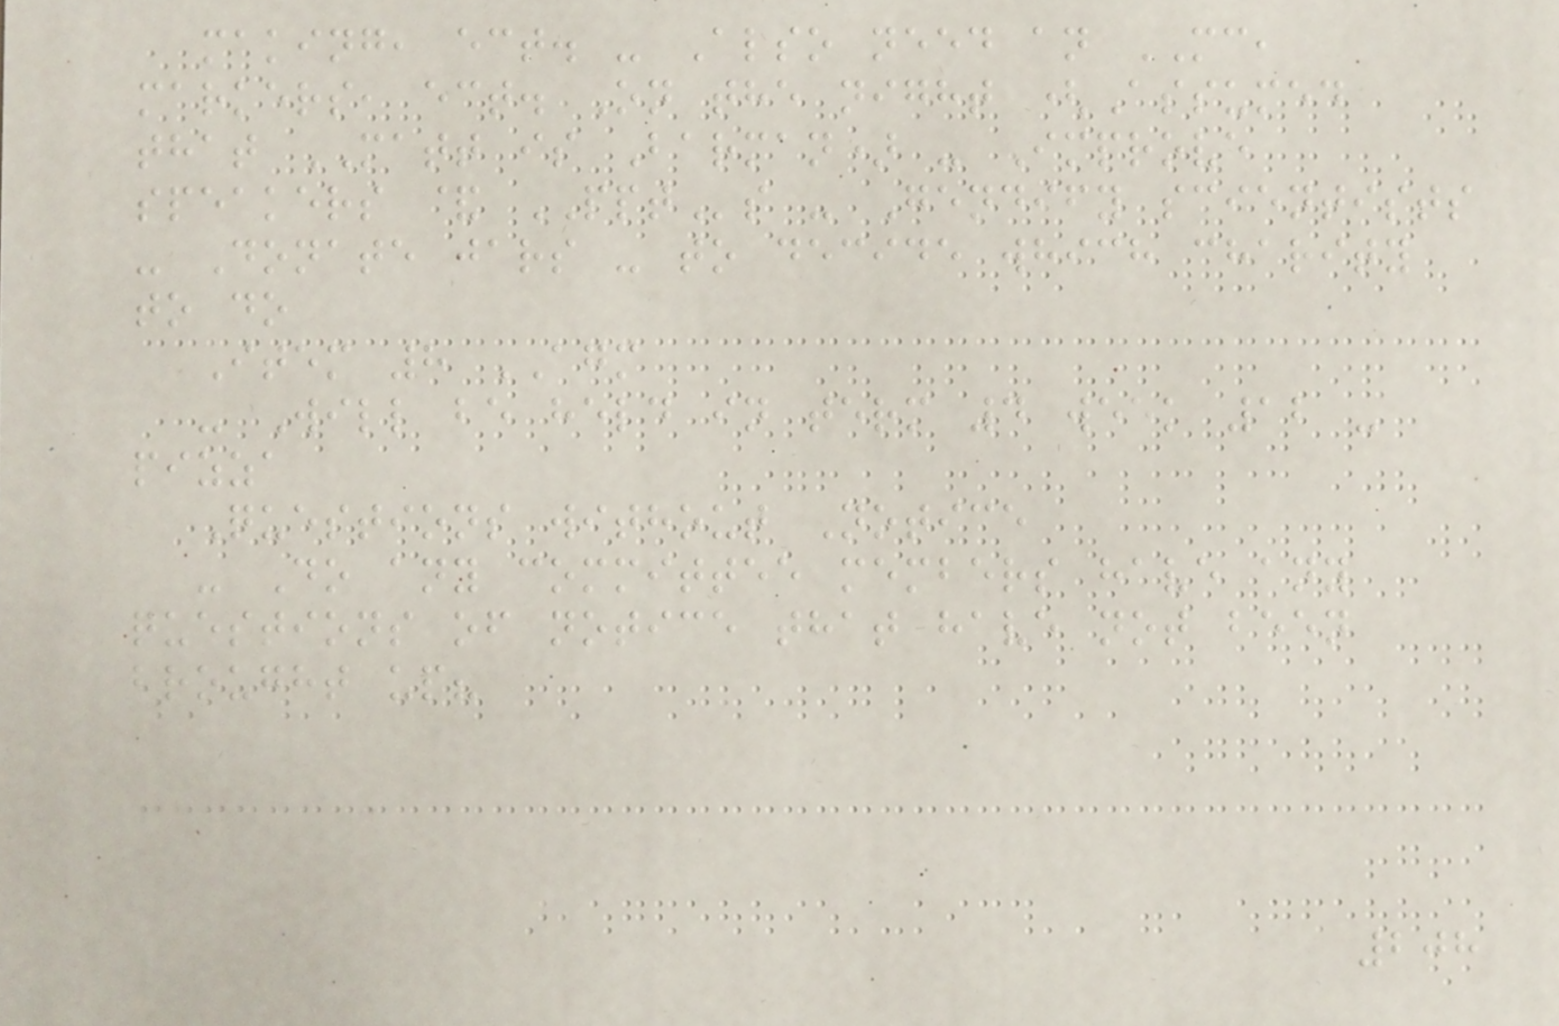making, ect. - Also need an MC,
markers, ect. On the night (Assumed
that MATT is Barman) - Improve
speakers & PPTs - Gendify scientists
- Donate jars - to decide which charity
to do
Item 8 AGM
- Will be held in term 4 week 12 -
pizza
Questions without Notice
- Do any committee members have any
questions of notice that have not been
brought up?
208
